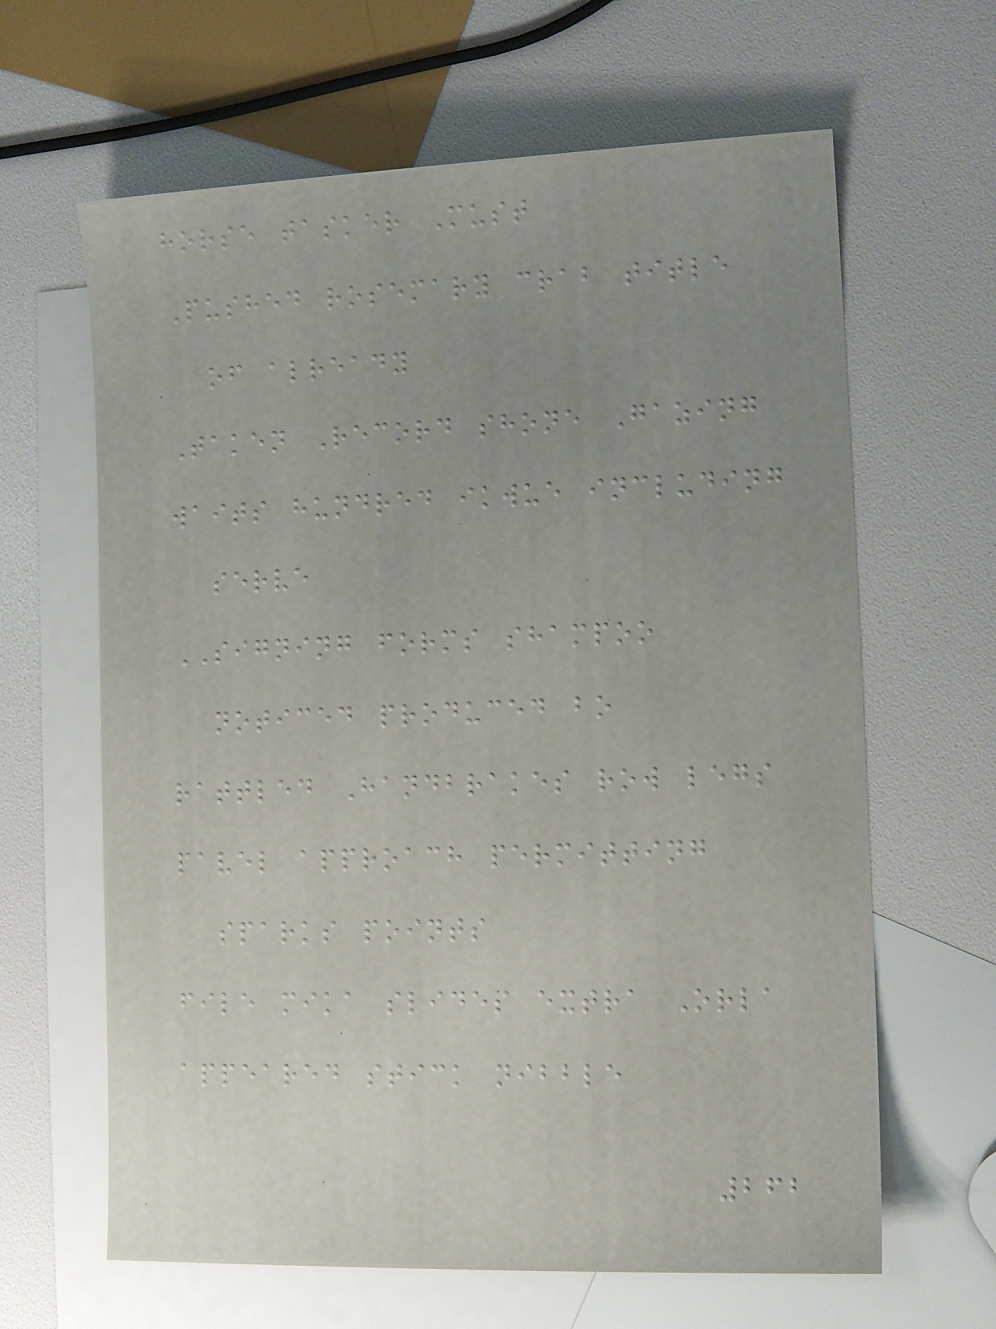horse tasker Must
Pushed rosemary crab title
of already
Taken Record shone Gazing
waits hundred ikwue including
serve
SIGNING forms shampoo
noticed produced bo
rattled Handbrakes row legs
pavel approach permitting
sparks points
file mika slides extra Orla
appeared stick nibble
262
